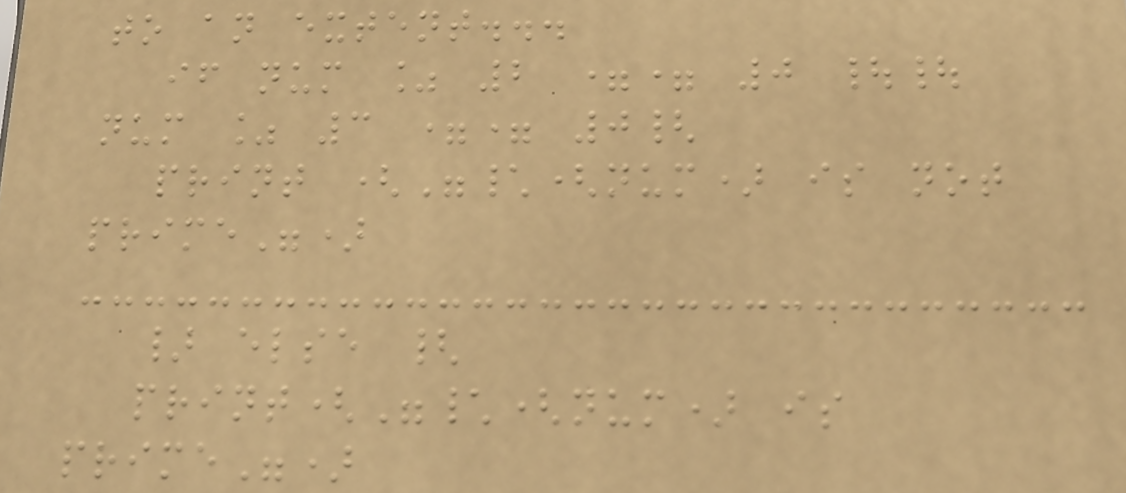to an extent...
if num % 2 == 0 ||
num % 3 == 0{
print ("\(num) is not
prime")
} else {
print("\(num) is
prime")
